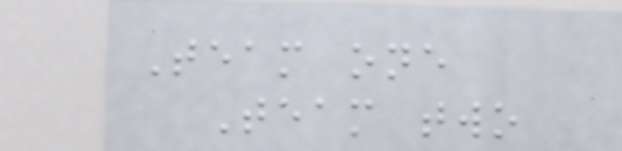Team one
Team two
